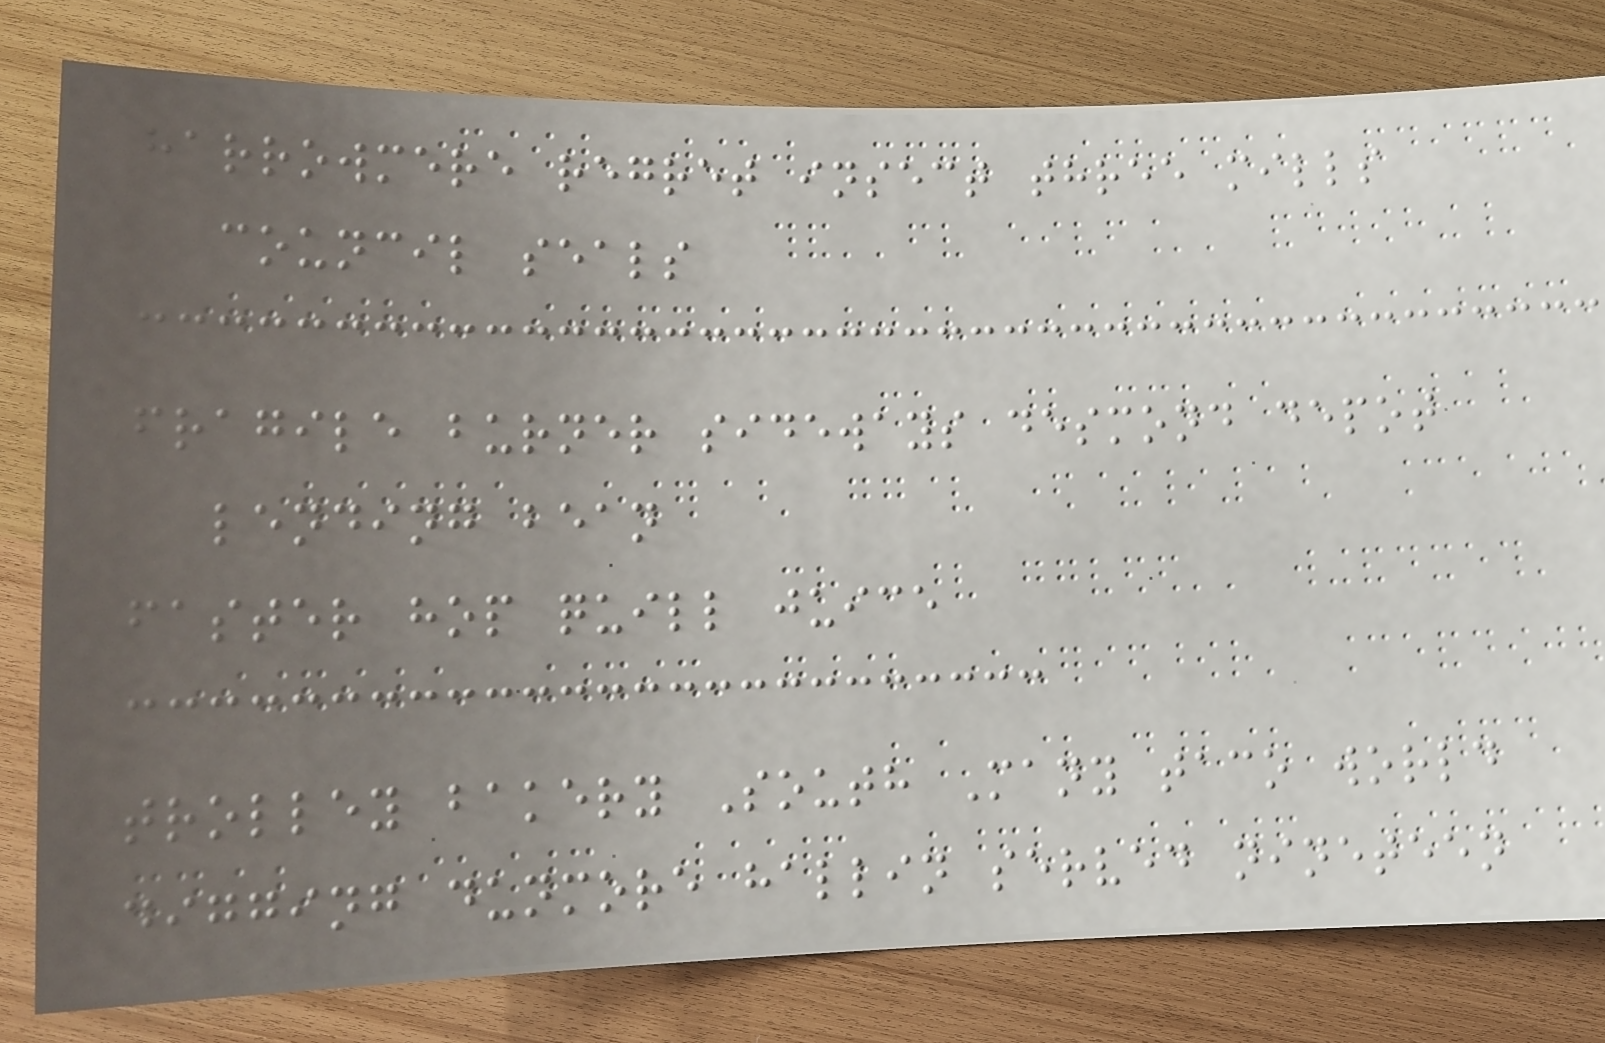harrowmere regret insect three mills
council seals
fragile burner sideways desmond depot
lending bean
faster hop quill juice
trolley bakery South Many taco world
digging dunmore hallin served nineteen
